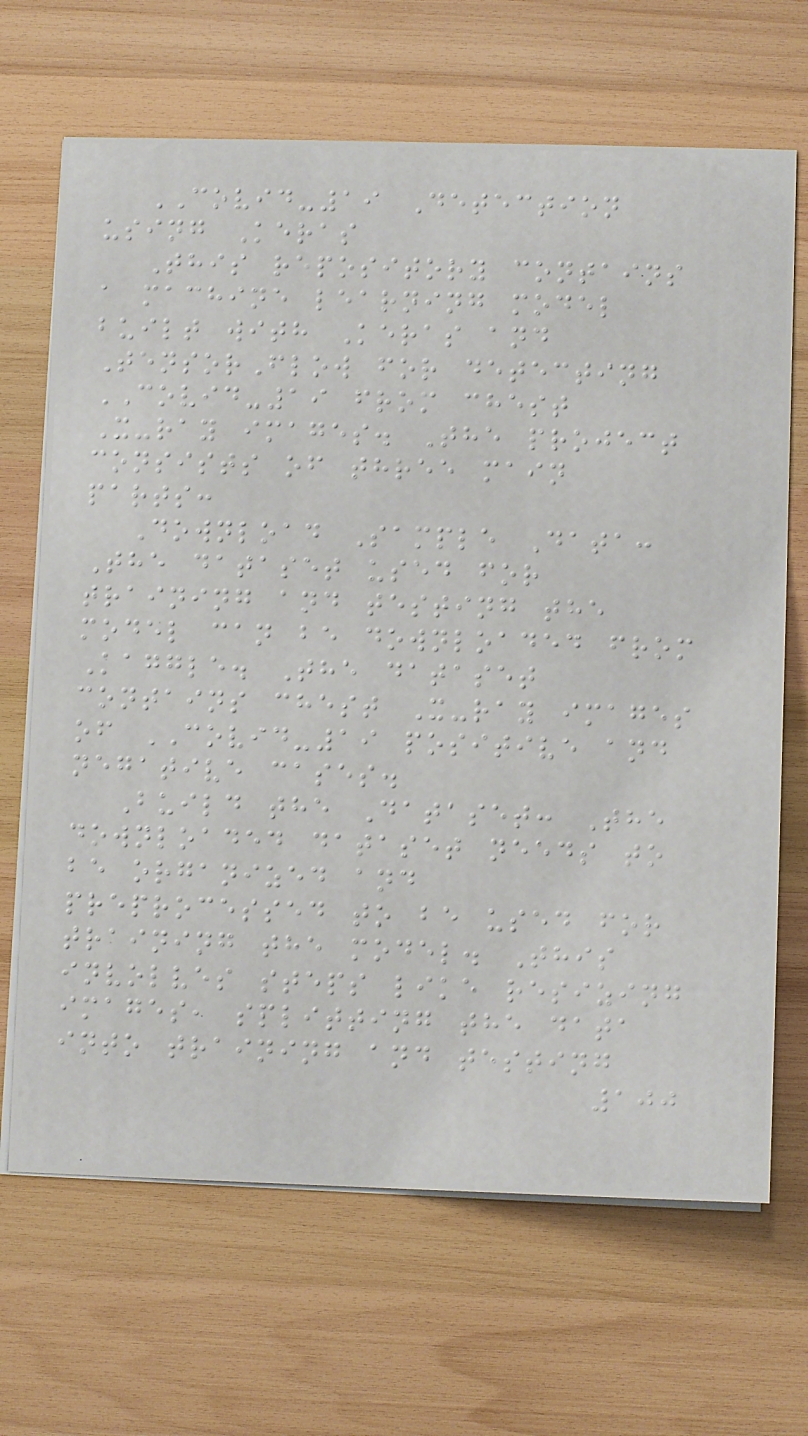COVID-19 Detection
using Keras
This repository contains
a machine learning model
built with Keras and
TensorFlow for detecting
COVID-19 from chest
X-ray images. The project
consists of three main
parts:
Download Sample Data:
The dataset used for
training and testing the
model can be downloaded from
Kaggle. The dataset
contains chest X-ray images
of COVID-19 positive and
negative cases.
Build the Dataset: The
downloaded dataset needs to
be organized and
preprocessed to be used for
training the model. This
involves steps like resizing
images, splitting the data
into training and testing
100
